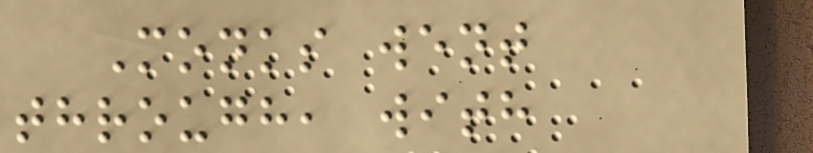Monks went
through, with
